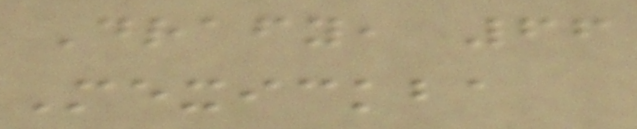Drafy, 66
Mexickba
